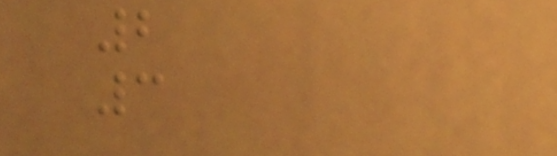2
3
